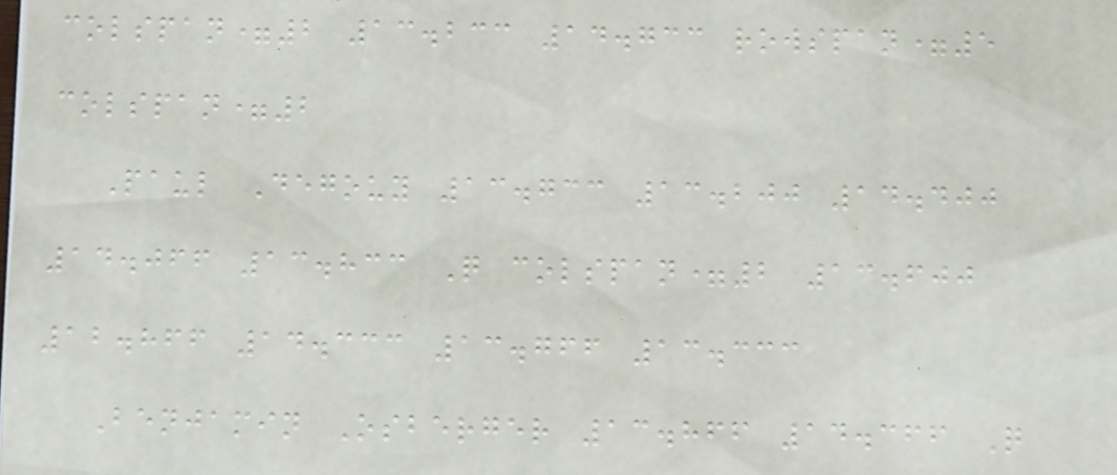colspan=2 13.233 14.733 rowspan=5
colspan=2
Paul Degouy 13.733 13.200 14.400
14.066 13.833 Q colspan=2 13.600
12.866 14.333 13.766 13.333
Benjamin Osberger 13.866 14.366 Q
